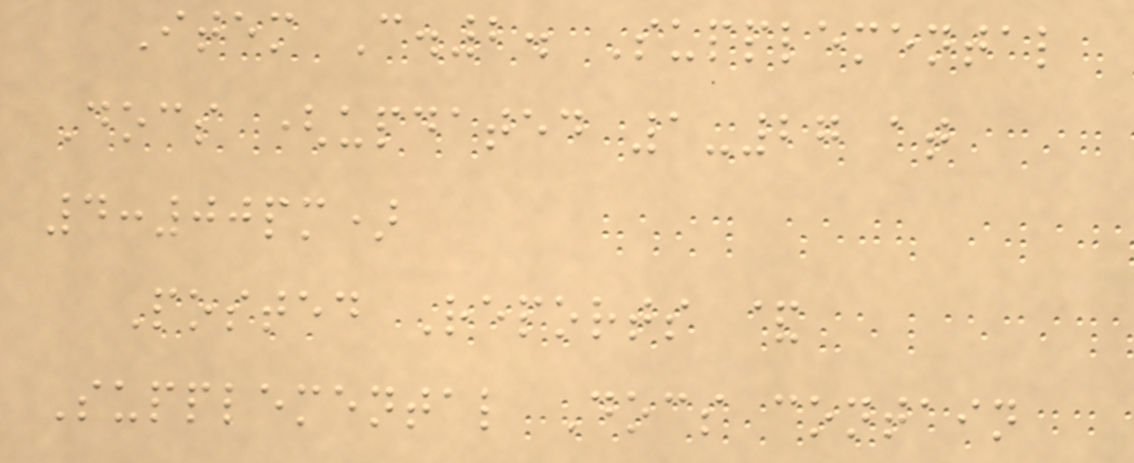Item C.2. Supplemental
Docs (updated 1-27 at
4:00pm)
Posted Reports &
Supplemental Docs contain
